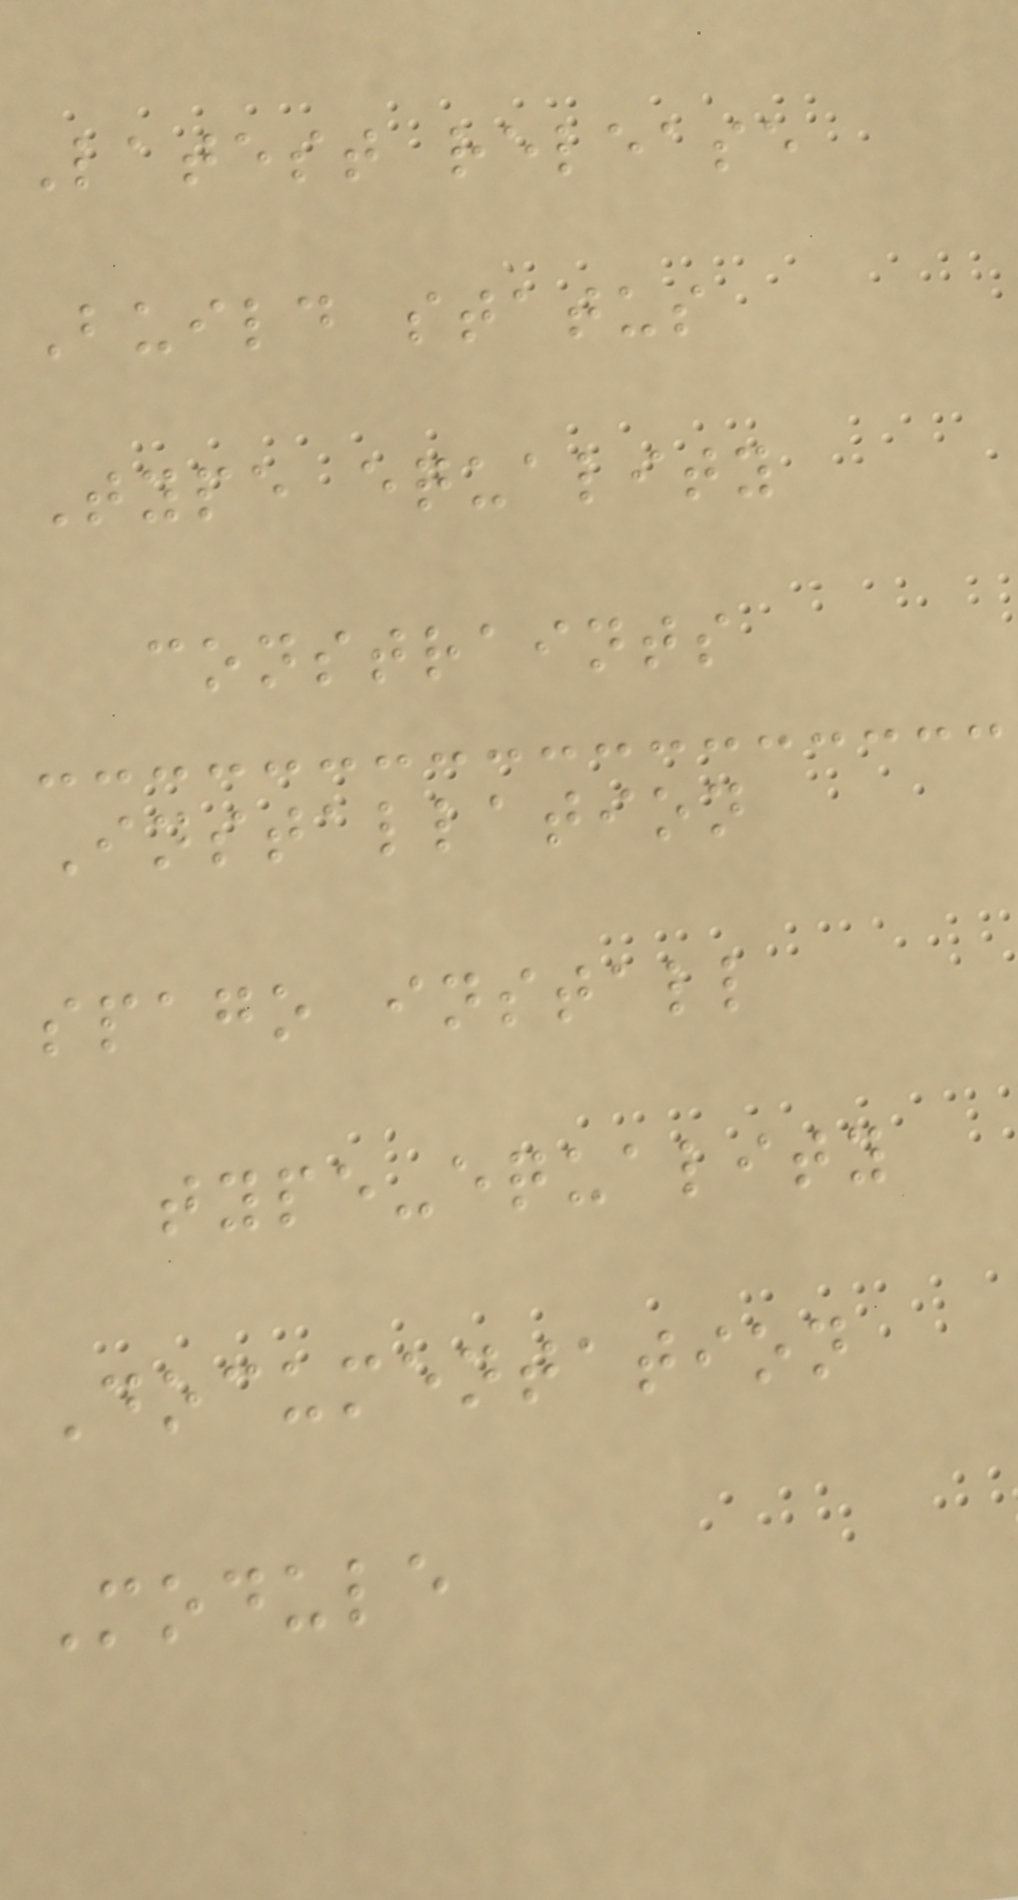Latest release
Build status
Type equality
constraints
Installation
spago install
type-equality
Documentation
Module
